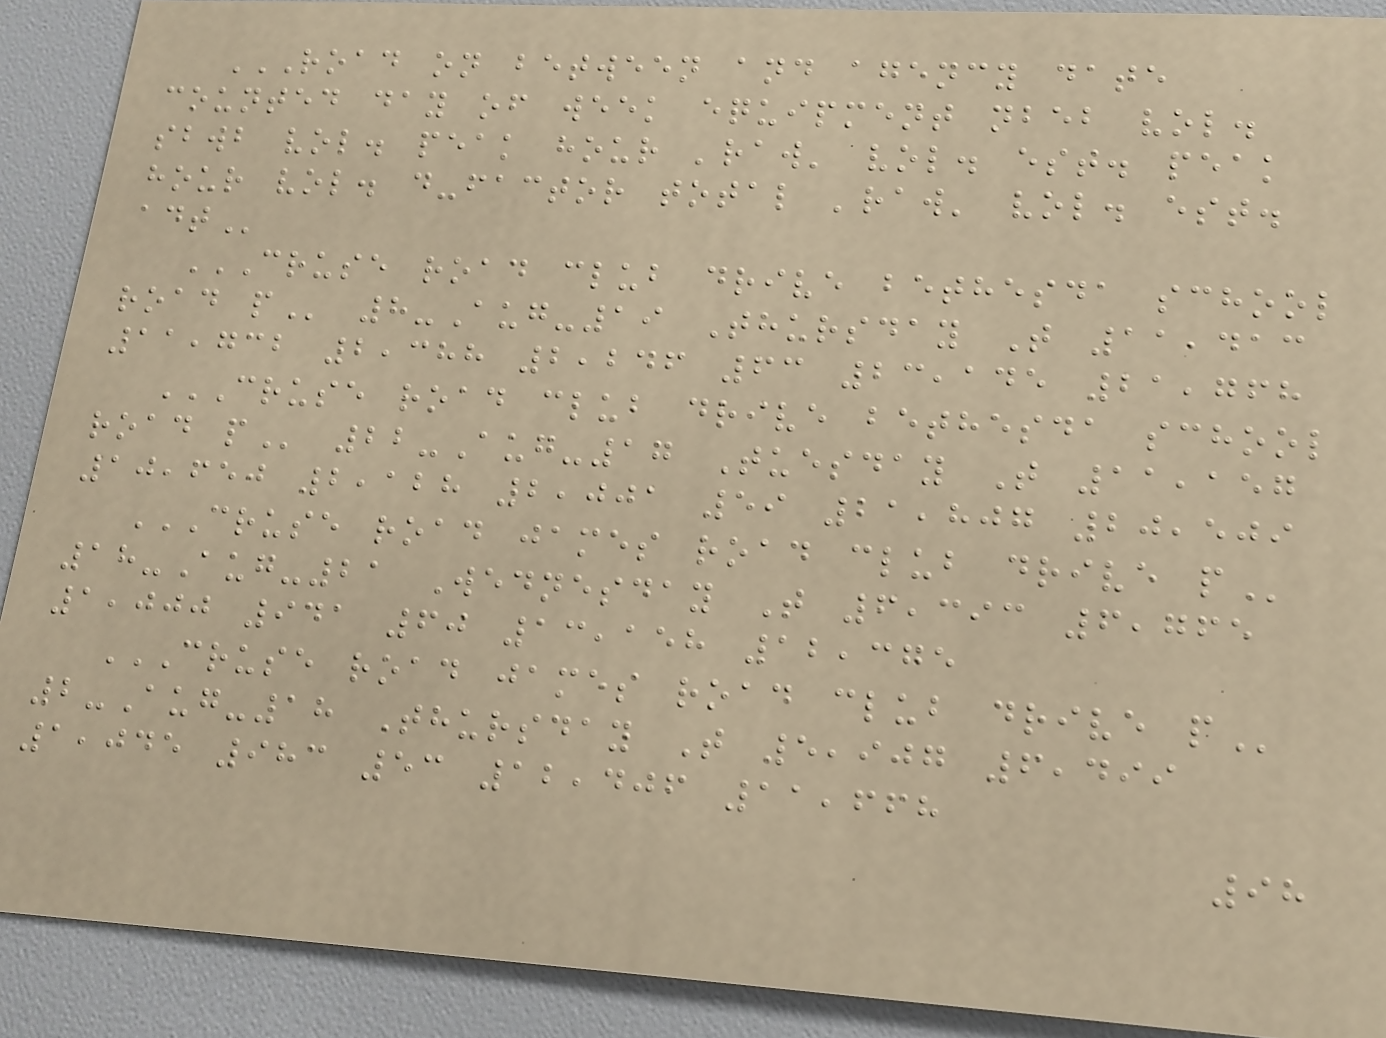ROAD ON BETWEEN AND AGENCY DATE
COUNTED DAY OF WEEK EQUIPMENT NBEB VOL.
SBWB VOL. PEAK HOUR 'RAW' VOL. EST. PEAK
HOUR VOL. D-FACTOR TOTAL 'RAW' VOL. EST.
ADT
CRUSE ROAD CLUB DRIVE BETHESDA SCHOOL
ROAD P 8-Aug-19 Thursday T 11,413
11,732 2,388 2,246 63 23,145 21,768
CRUSE ROAD CLUB DRIVE BETHESDA SCHOOL
ROAD P 22-Aug-17 Tuesday T 11,157
10,650 2,128 2,001 59 21,807 20,509
CRUSE ROAD JAMES ROAD CLUB DRIVE P
18-Aug-21 Wednesday T 6,393 6,765
1,000 941 60 13,158 12,375
CRUSE ROAD JAMES ROAD CLUB DRIVE P
2-Aug-18 Thursday T 5,907 6,499
1,045 983 53 12,406 11,668
98
